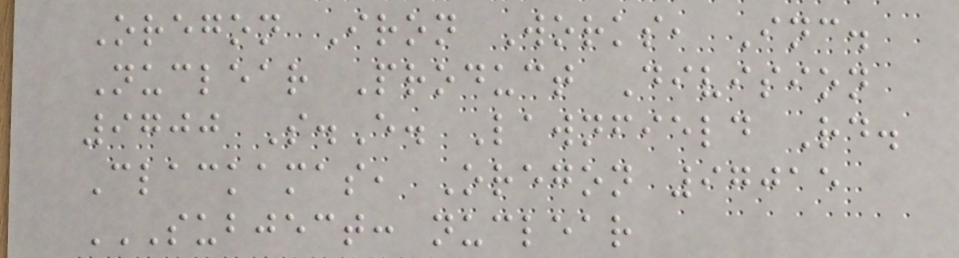Oregon Iron Works, Inc.
Nuclear Product Division
9700 S.E. Lawnfield Rd.
Clackamas, Oregon 97015
SUBJECT: NUCLEAR
